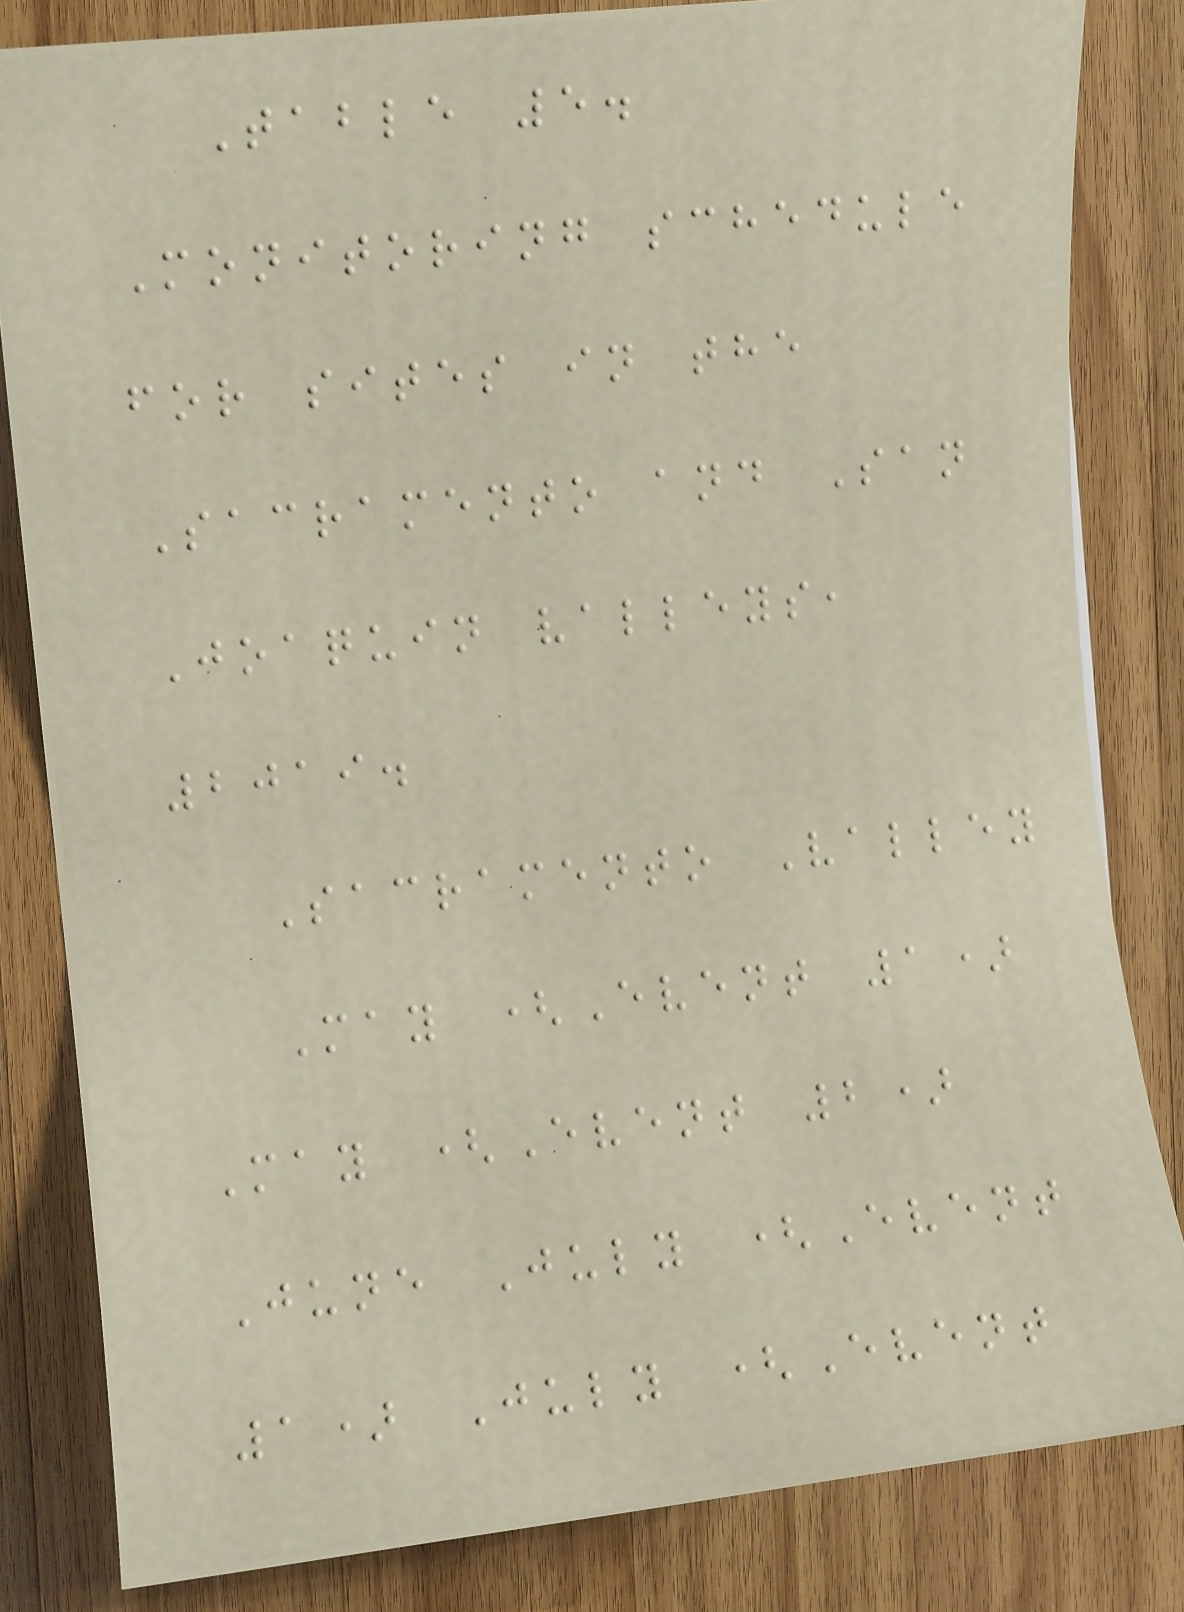Table 5.
Monitoring schedule
for sites in the
Sacramento and San
Joaquin valleys,
2019.
Sacramento Valley
May (Event 1)
May (Event 2)
June July (Event
1) July (Event
